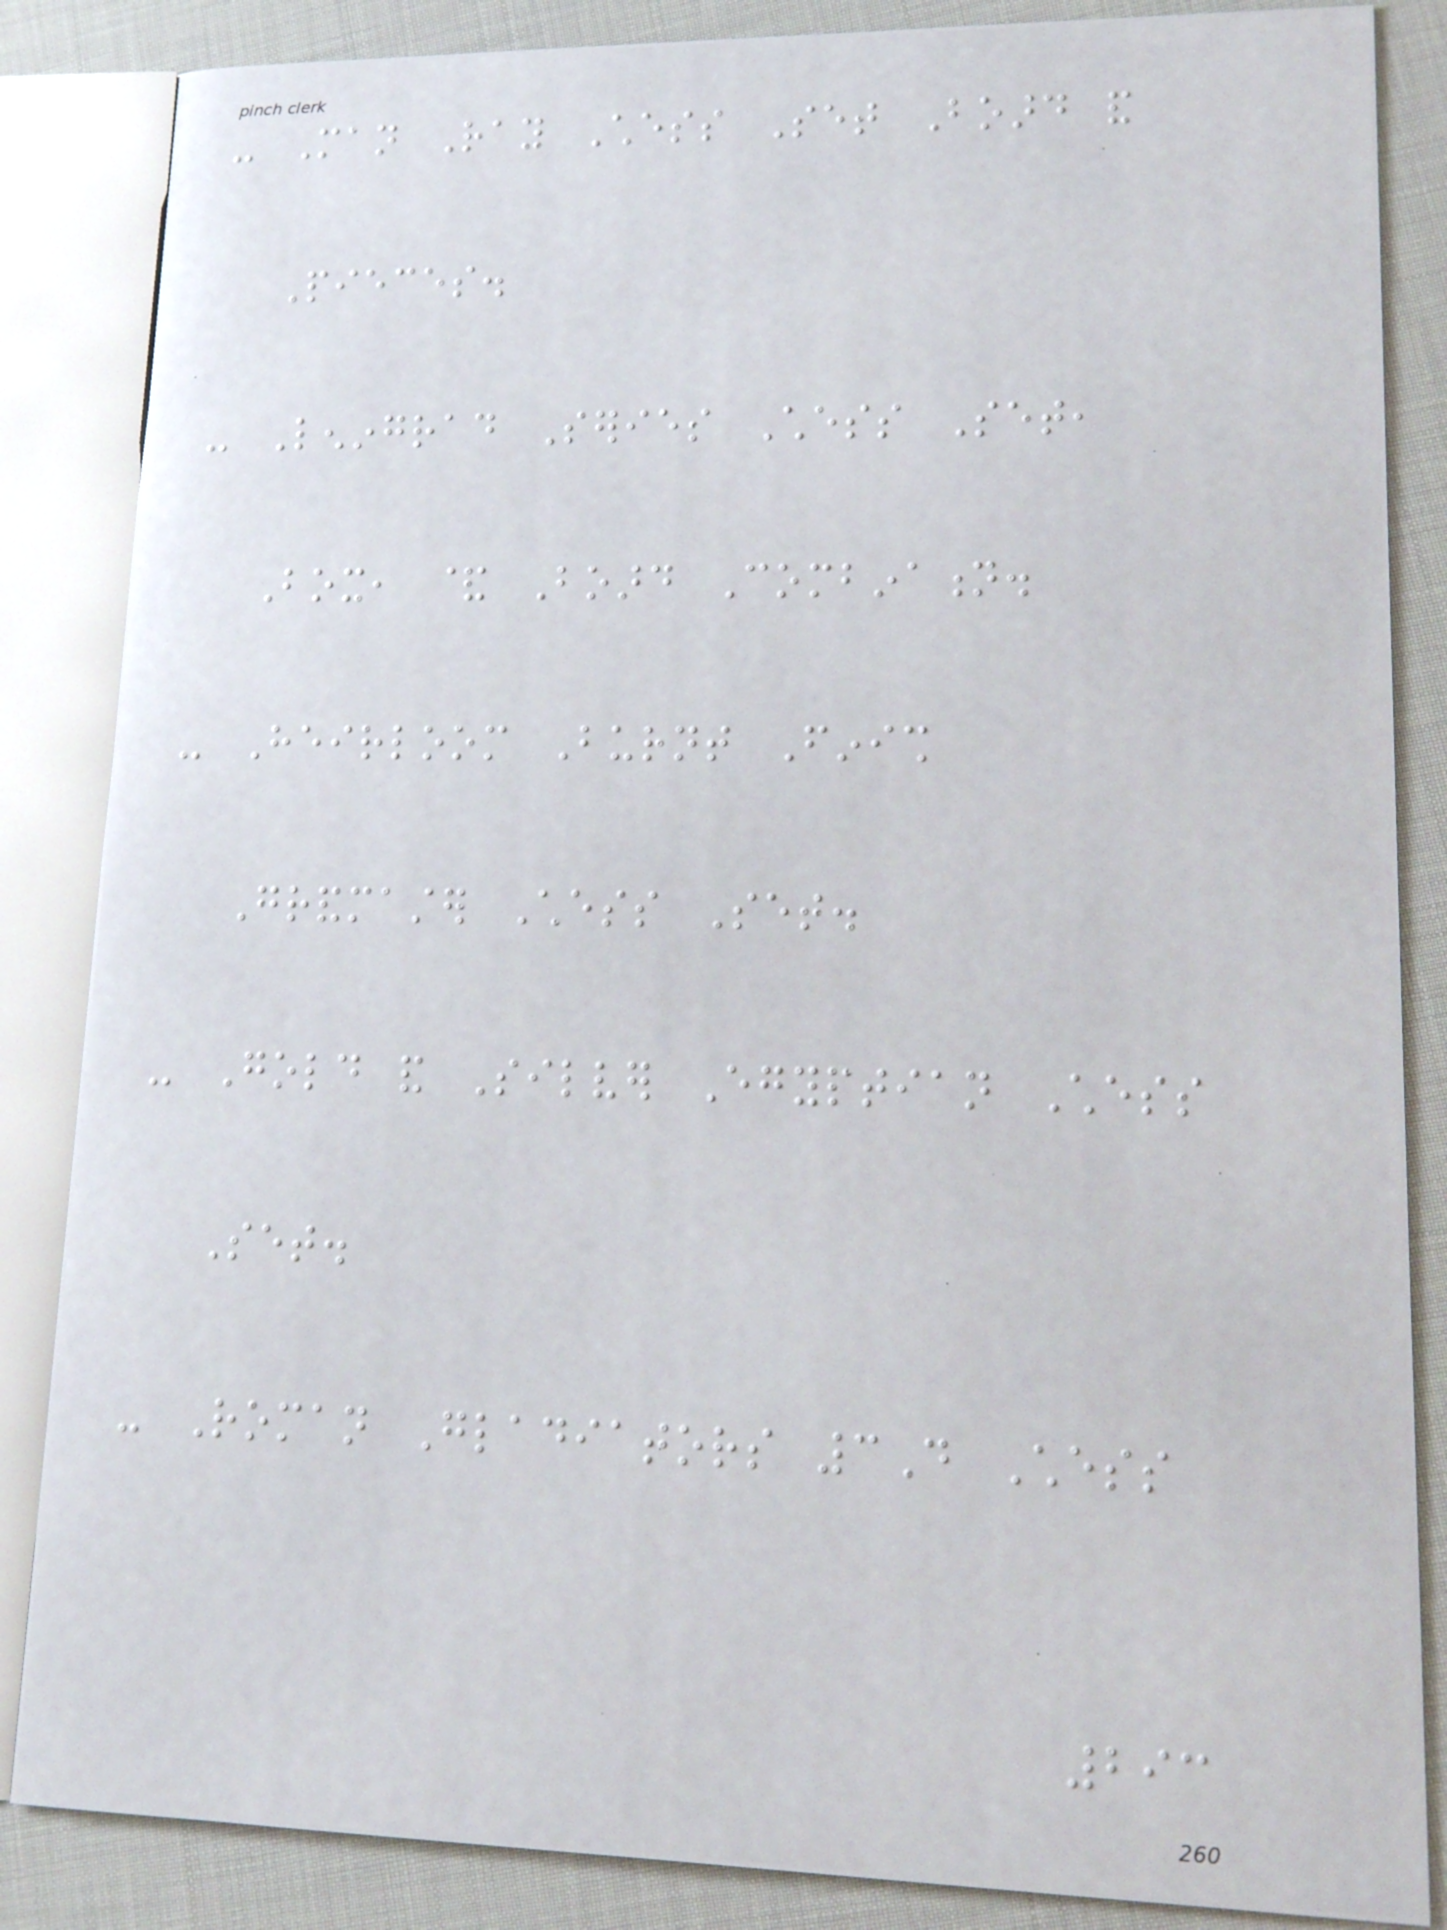- Man Ray Chess Set Board and
Pieces.
- Leningrad Series Chess Set,
Box, & Board Combination.
- Heirloom Burnt Finish
Grandmaster Chess Set.
- Gold and Silver Egyptian Chess
Set.
- Roman Gladiators 3D Chess
293
